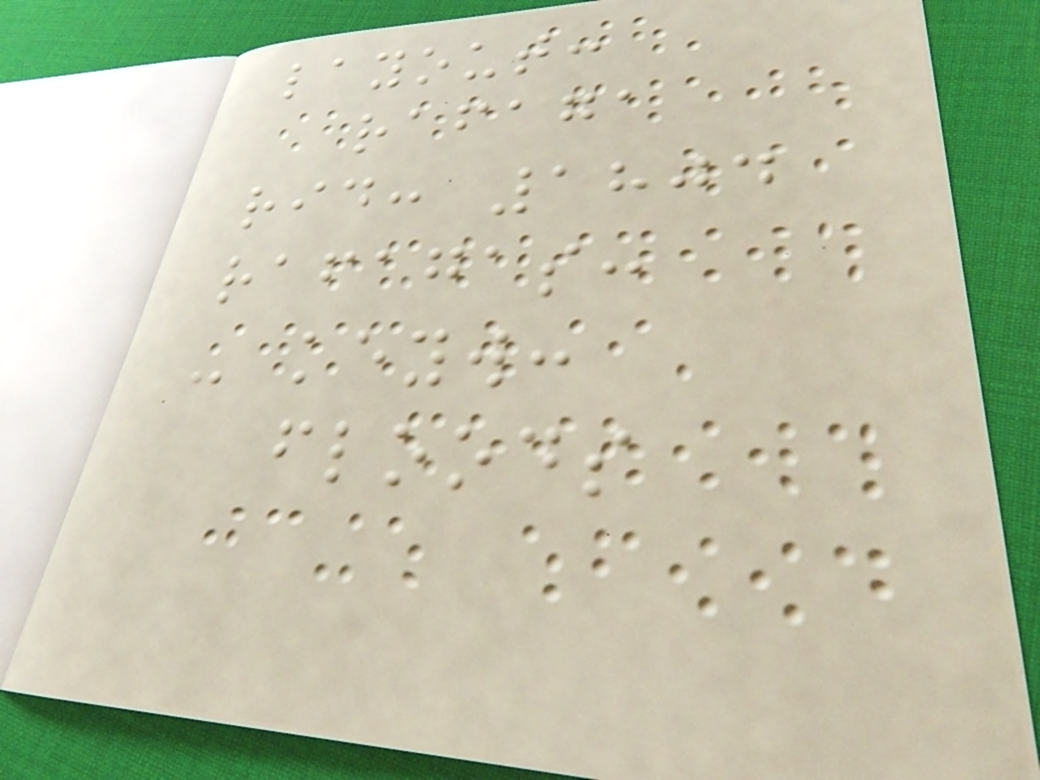layout:
rafaga
rid: 1804
rafagas:
- keyw:
floods
